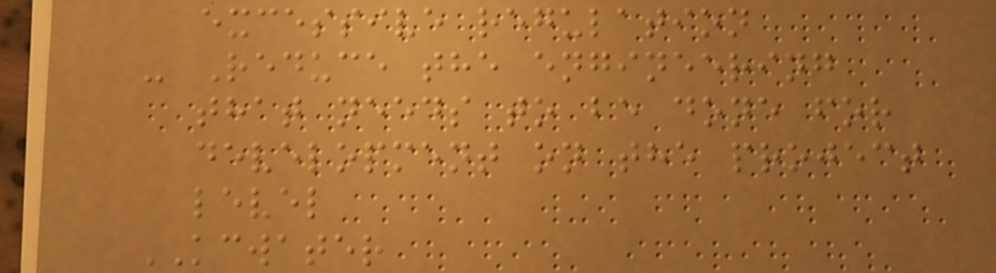excessive regulation
- Reduce the engineering
that needs to be done for
development on the project
level
KCWATER
